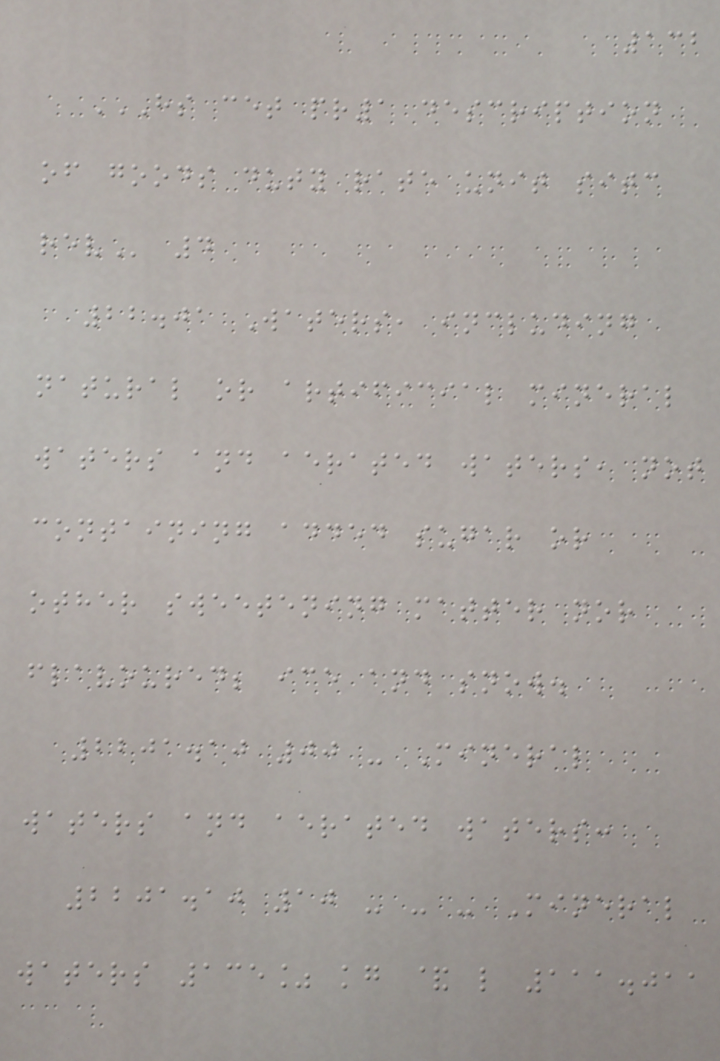132
HS CET PR1 DESCRIPTION
OF GOODS DUTY RATE UNIT SITC
REV 4
22.01 Waters, including
natural or artificial mineral
waters and aerated waters, not
containing added sugar or
other sweetening matter nor
flavoured; ice and snow.
2201.10 00 - Mineral
waters and aerated waters:
2201.10 10 - - - Mineral
waters 135% kg & l 111.011
